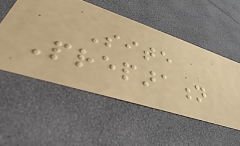Site
Preparation
